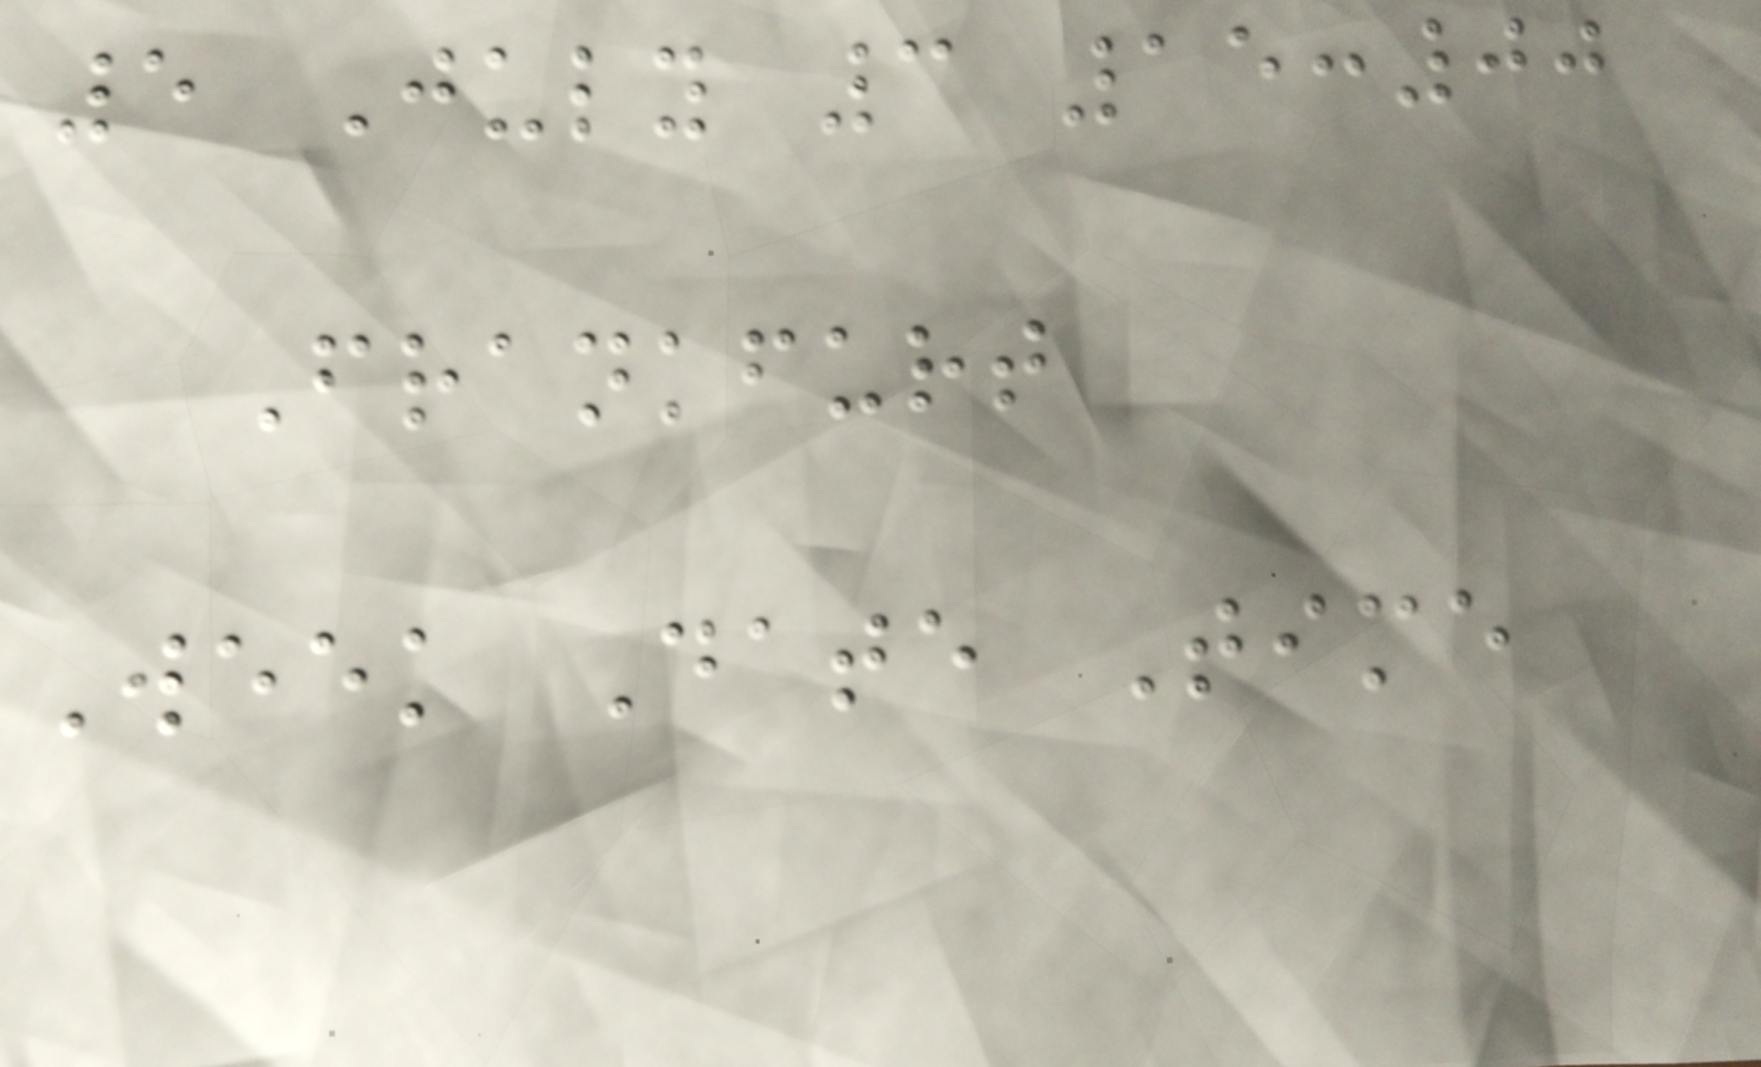5 July 3 15:00
Frankfurt
Week Date Time
